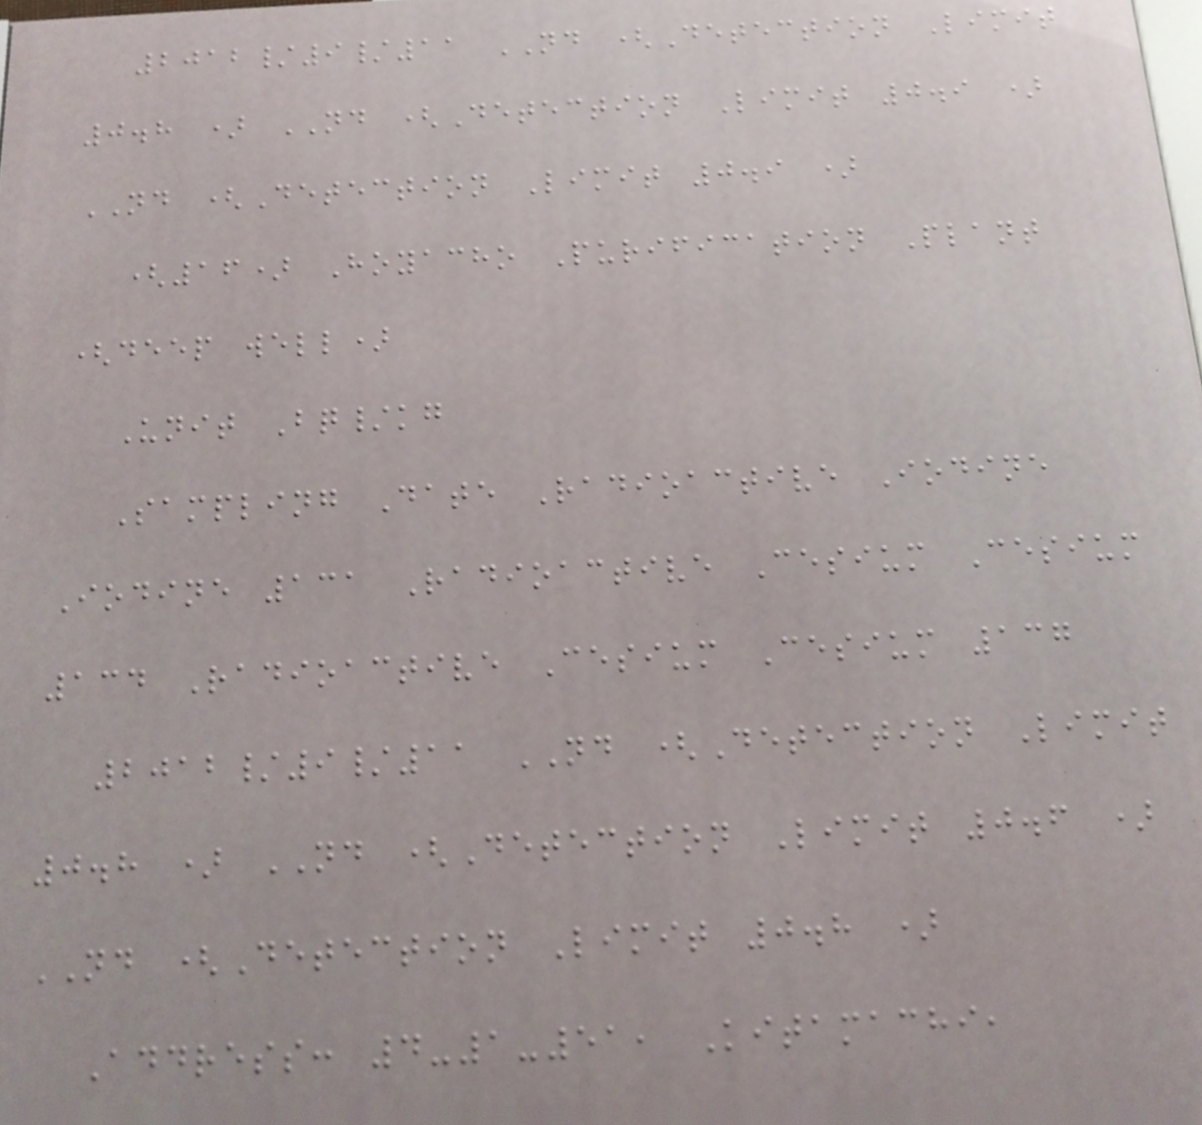2012/9/11 ND (Detection Limit
0.8 ) ND (Detection Limit 0.9 )
ND (Detection Limit 0.9 )
(16) Hoyacho Purification Plant
(deep well)
Unit Bq/kg
Sampling Date Radioactive Iodine
Iodine 131 Radioactive Cesium Cesium
134 Radioactive Cesium Cesium 137
2012/9/11 ND (Detection Limit
0.8 ) ND (Detection Limit 0.6 )
ND (Detection Limit 0.8 )
Address: 4-1-51, Kitamachi,
